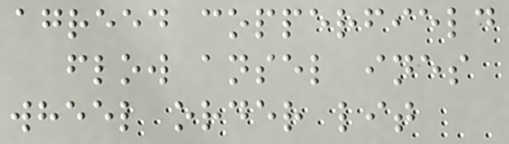agreed copperfield
flow ansel ines
wheel order lit
